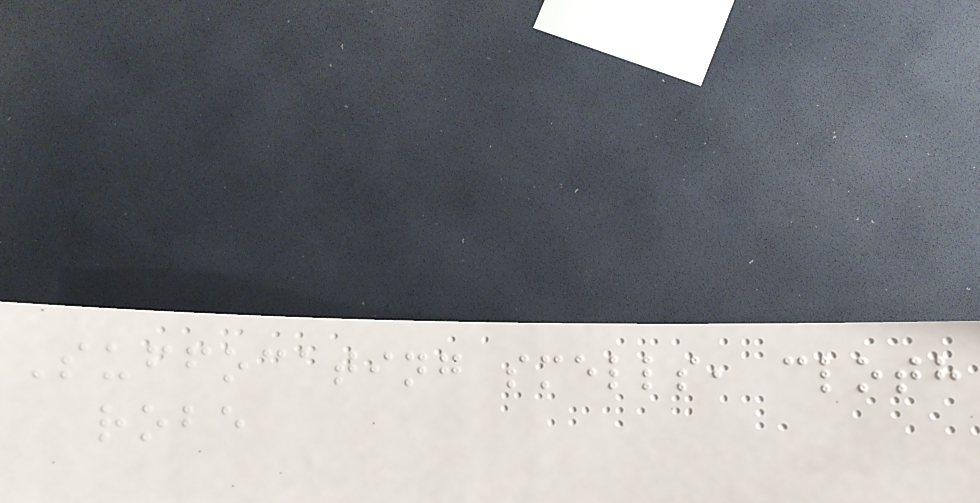Suffocating smells, cloth
robe
